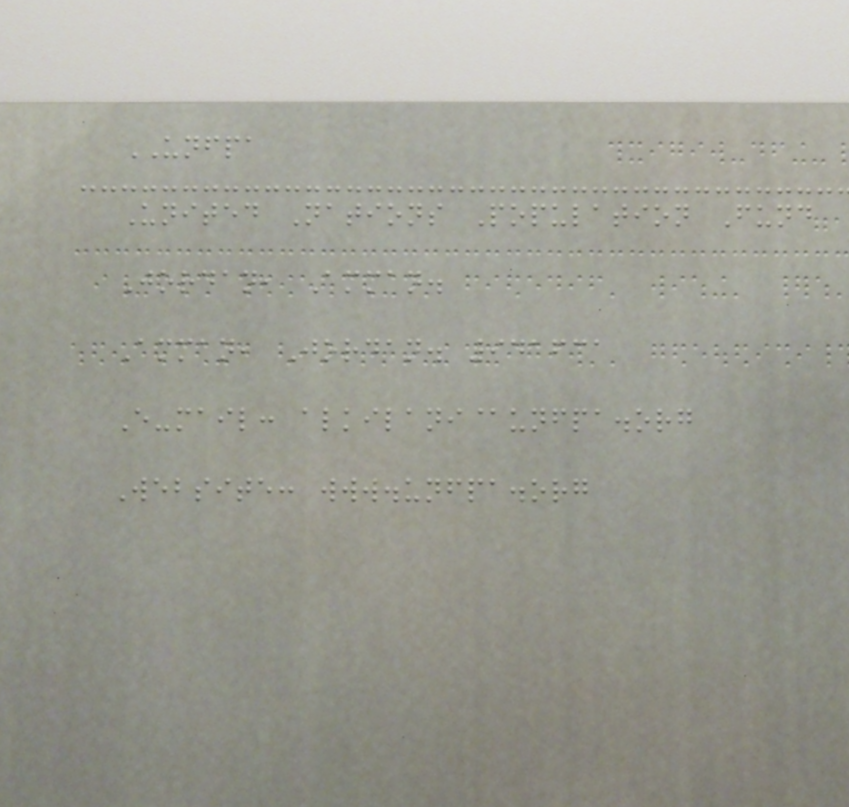UNFPA
United Nations Population Fund
Jordan, Amman.
Amman, Jordan. 941631
E-mail: alkilani@unfpa.org
Website: www.unfpa.org
